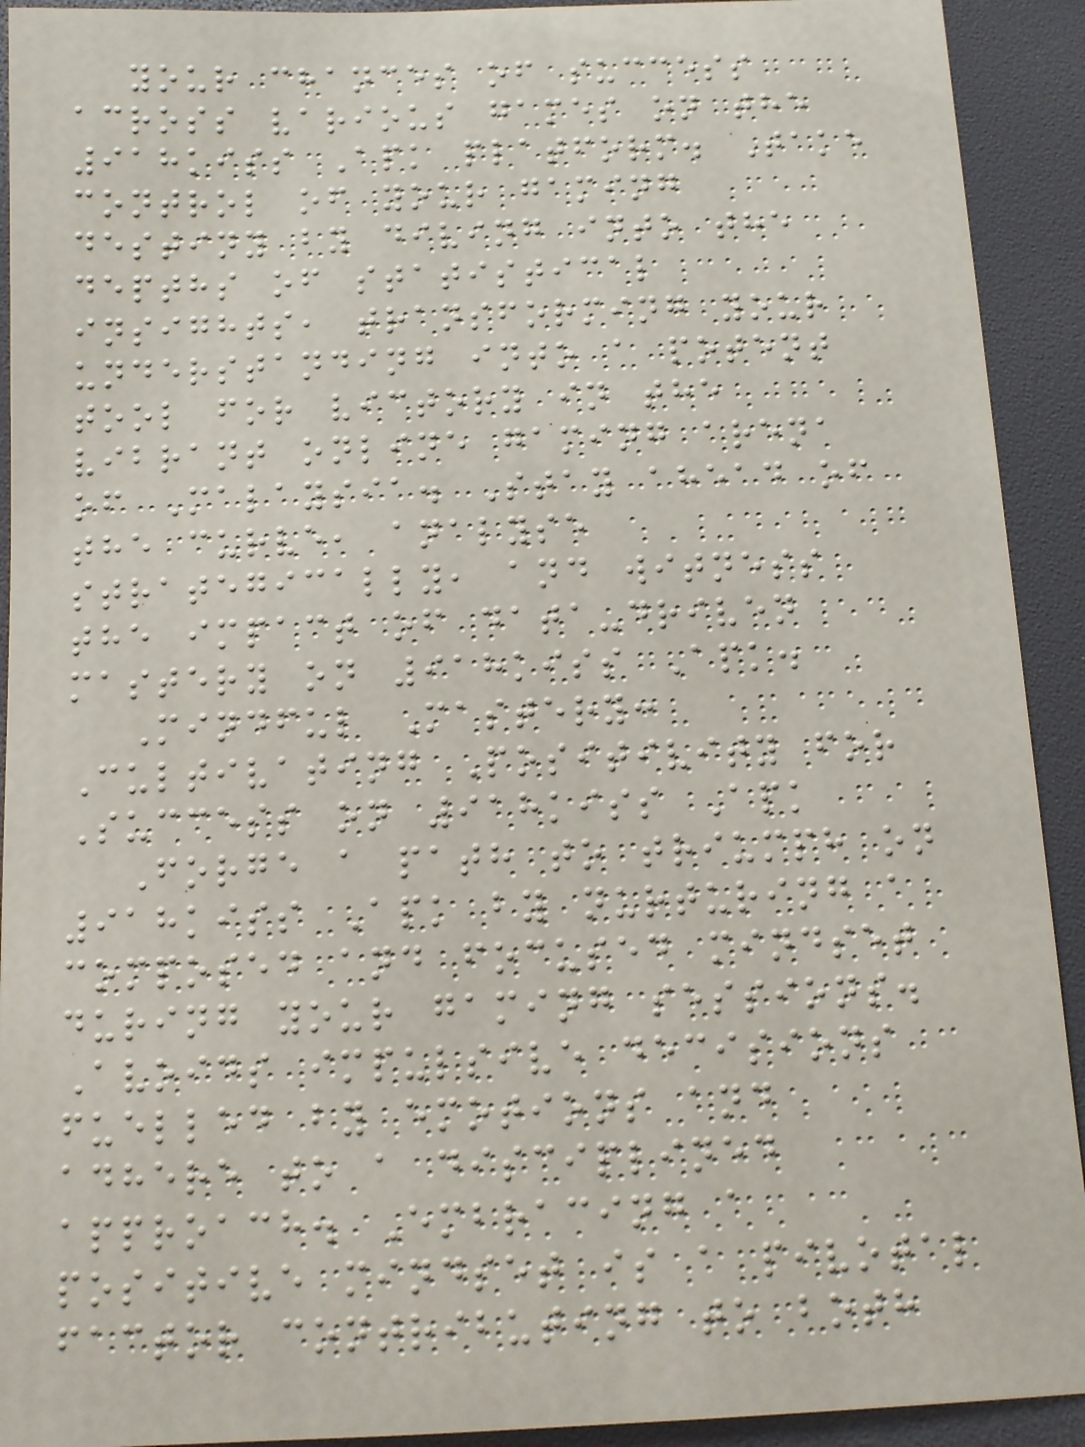your chances of success
across various games on the
918kiss Apk platform. Take
control of your gaming
destiny by diving into the
depths of statistical
insights, transforming your
understanding into a potent
tool for victory in the
vibrant online gaming arena
of Malaysia. Stay ahead of
the curve, analyse
strategically, and witness
the impact of data-driven
mastery on 918kiss Apk.
Mindful Mastery:
Cultivating Positivity for
Success on 918kiss Apk
Forge a path to triumph on
918kiss Apk by nurturing a
composed and focused mindset
during your gaming sessions.
Avoids impulsive decisions
fuelled by emotions and
adhere to a disciplined
approach. Embracing a
positive mindset is a pivotal
factor contributing to both
